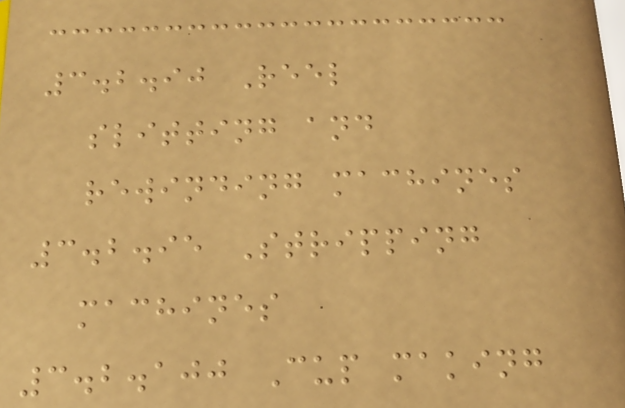3.2.90 Reel
slitting and
rewinding machines
3.2.95 Stripping
machines
3.2.100 Cup making
